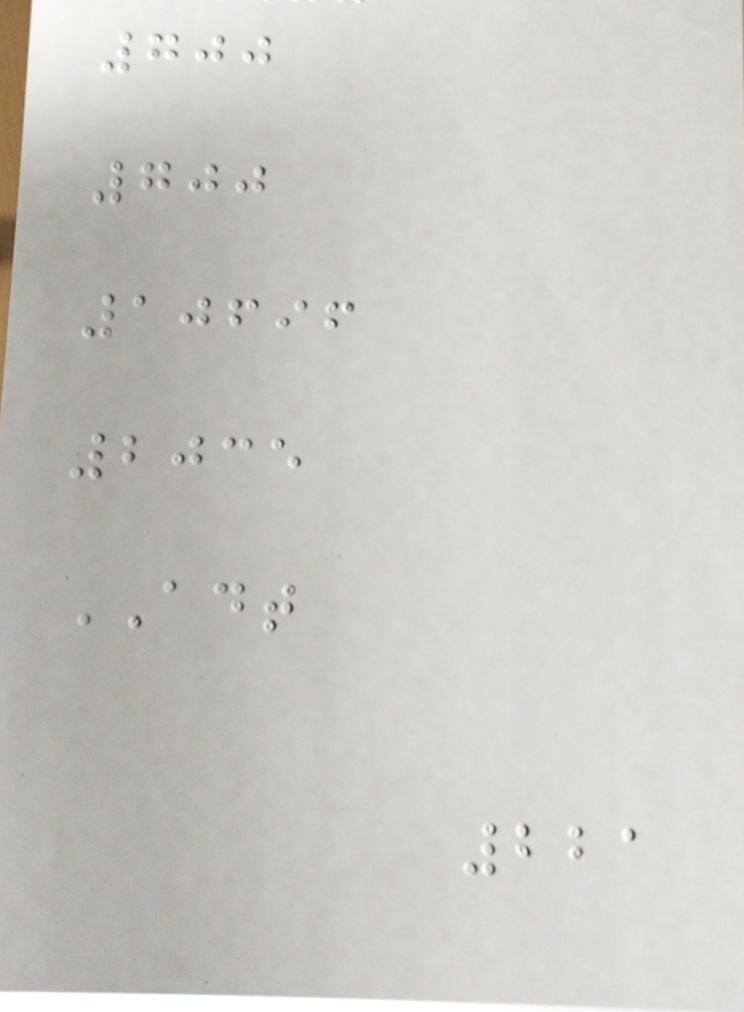700
700
10696
2035
ADT
221
